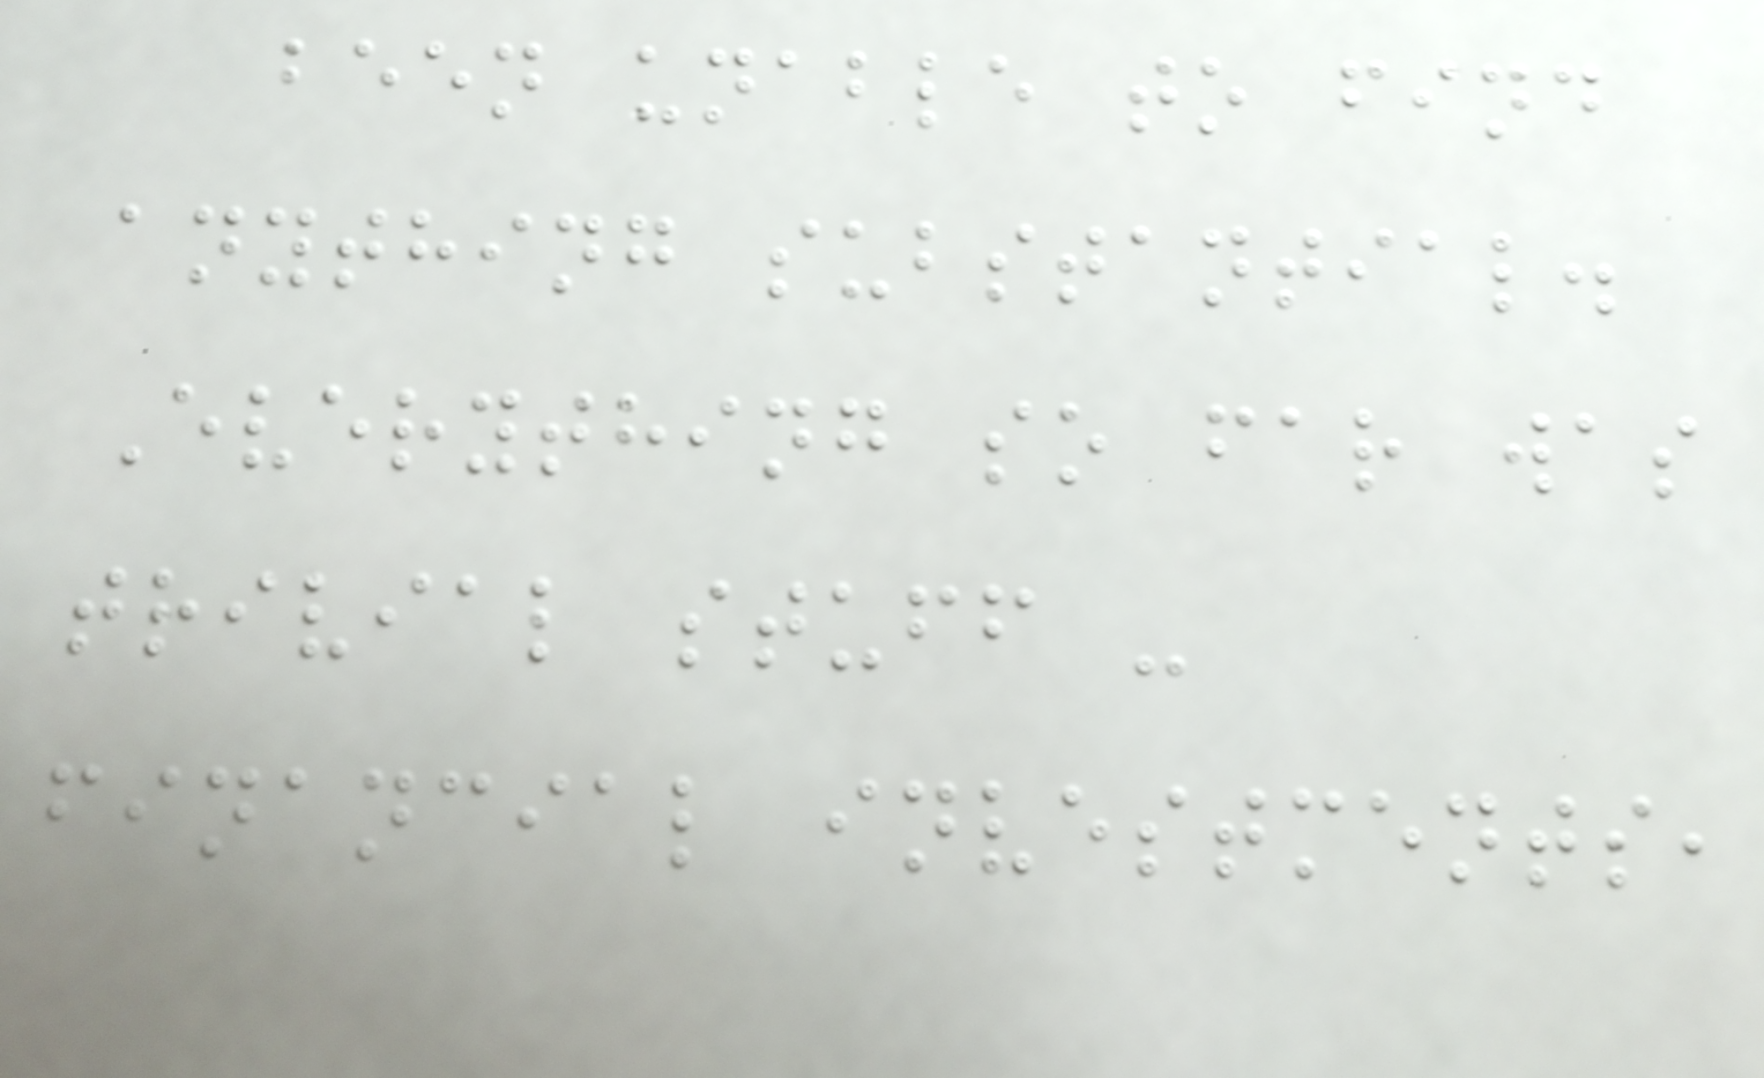been unable to find
anything substantial.
Everything so far was
trivial stuff -
financial investments,
